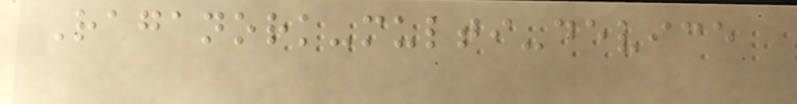Raganork-multi-device
